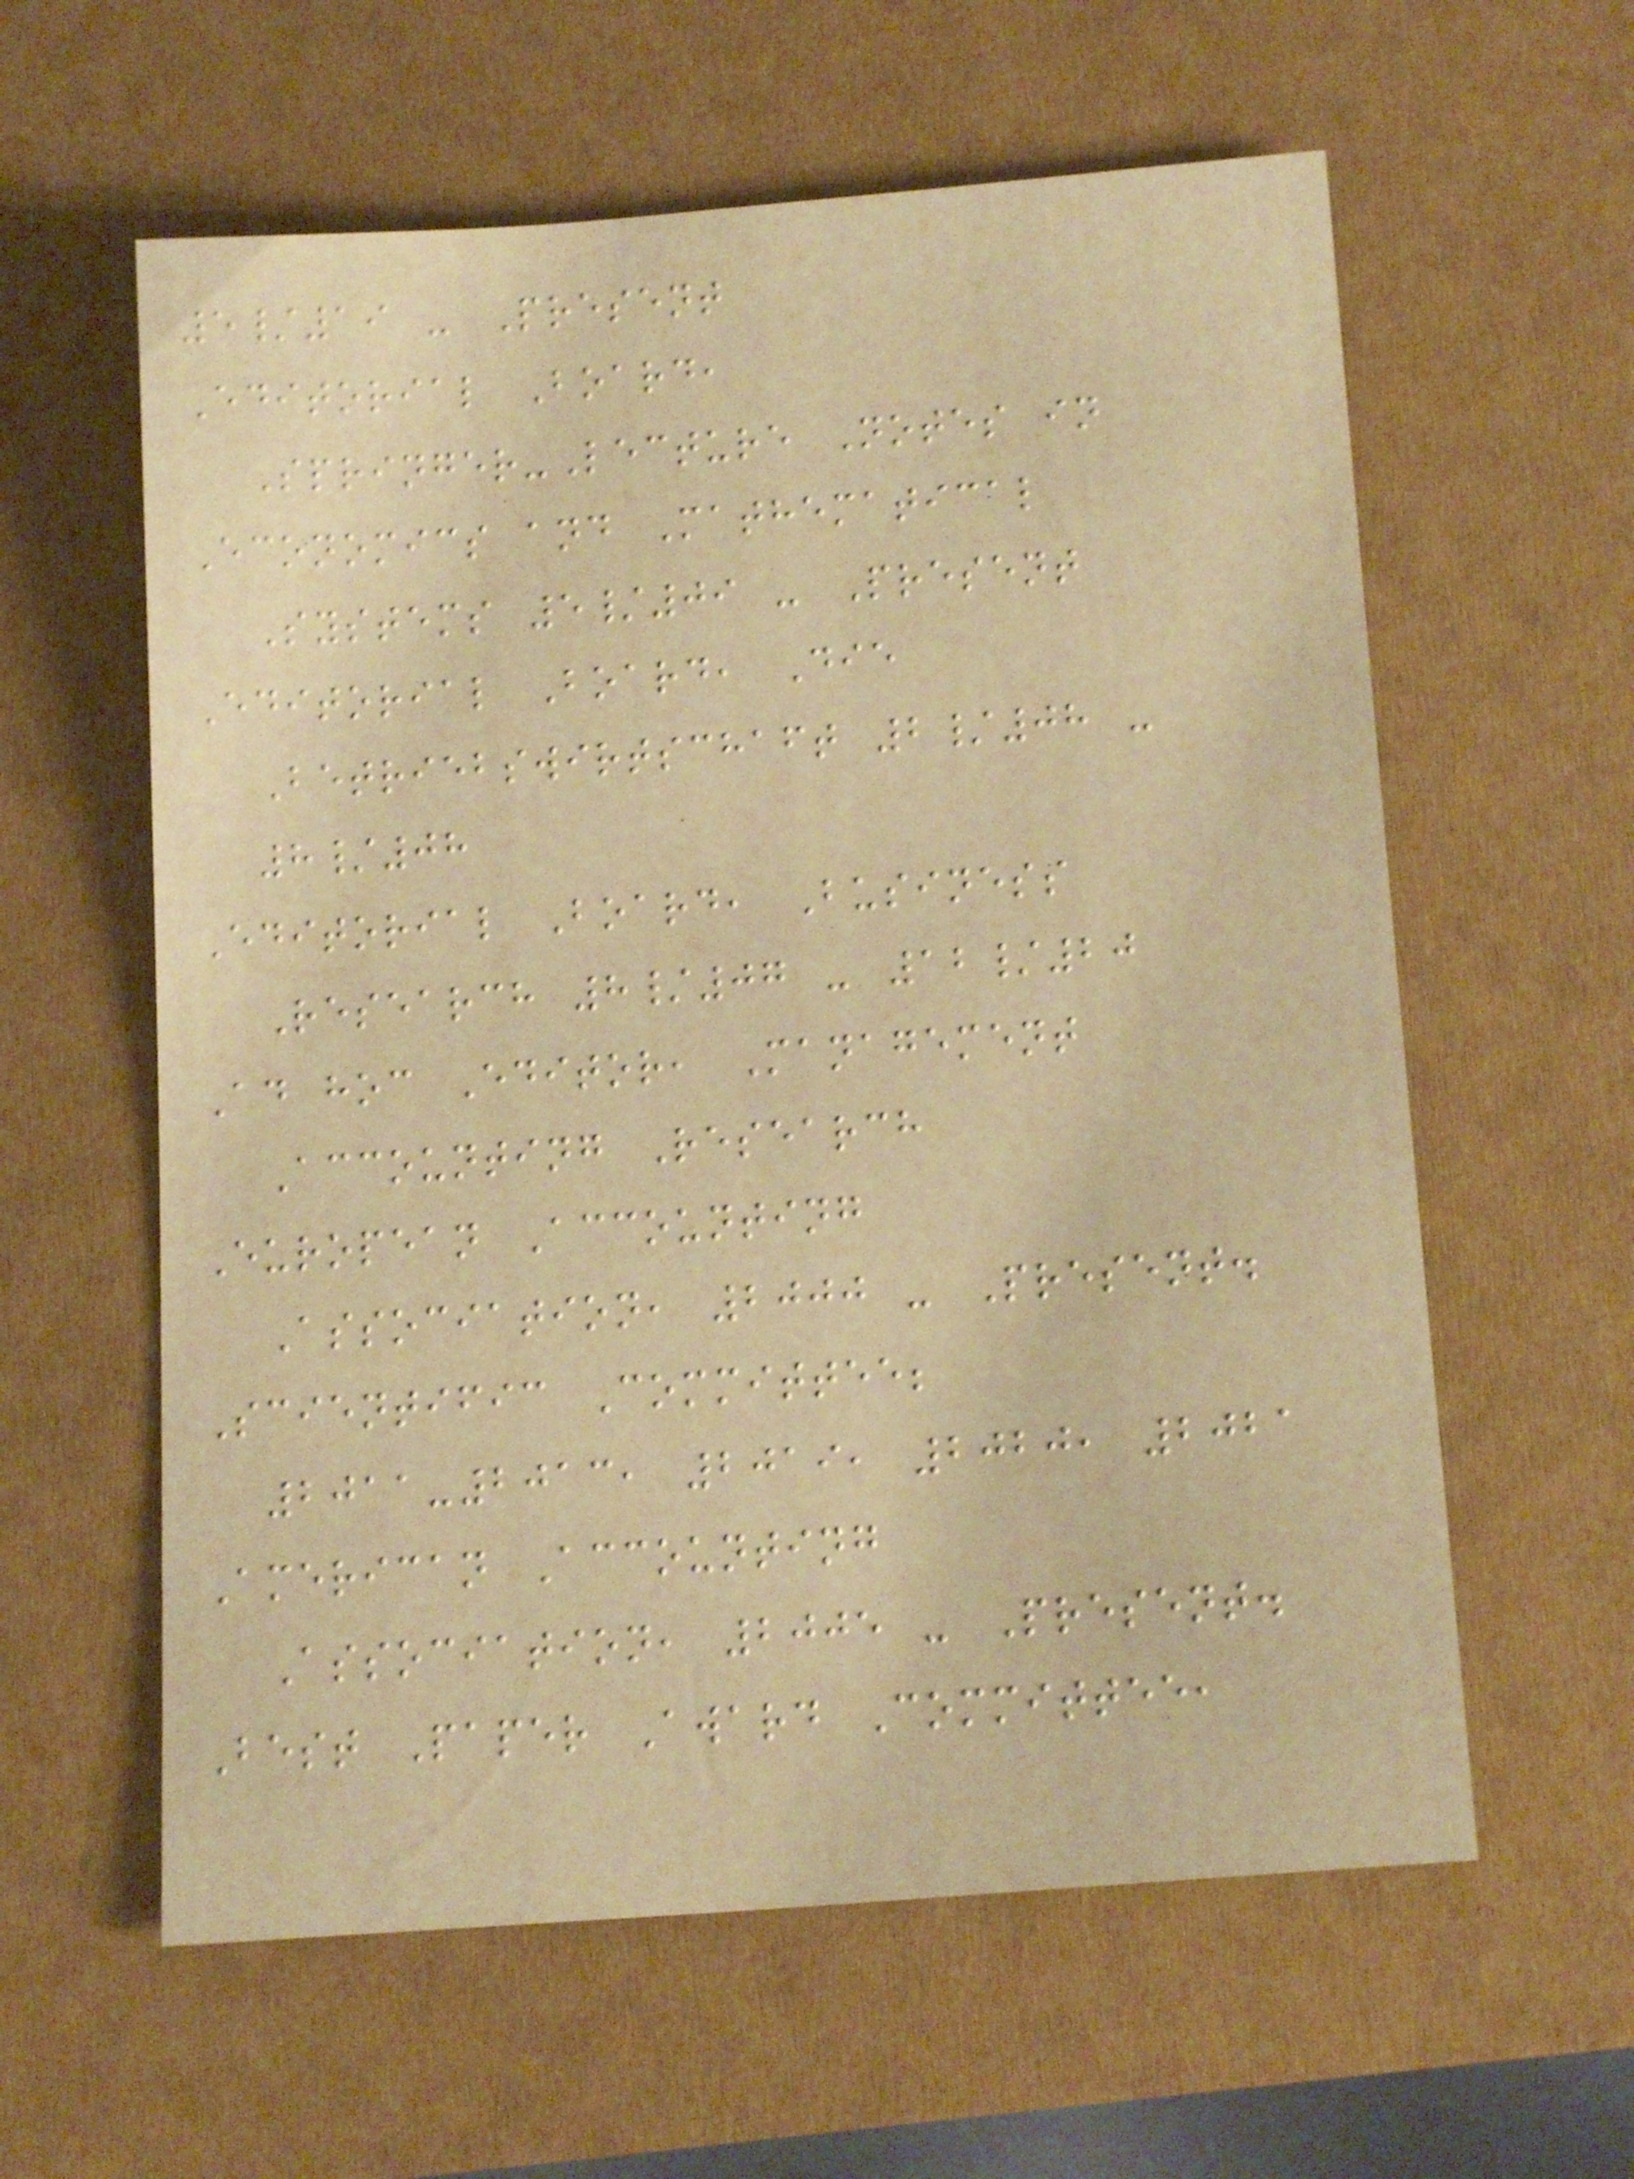5/19 - Present
Editorial Board,
Springer-Lecture Notes in
Economics and Mathematical
Systems 5/09 - Present
Editorial Board, Die
Betriebswirtschaft 2/08 -
8/08
Editorial Board, Business
Research 8/07 - 12/20
Ad hoc Editor, Management
Accounting Research
European Accounting
Association, 2000 - Present.
Scientific Committee;
2011-2013, 2019, 2020, 2021
American Accounting
Association, 2005 - Present.
Best Paper Award Committee,
